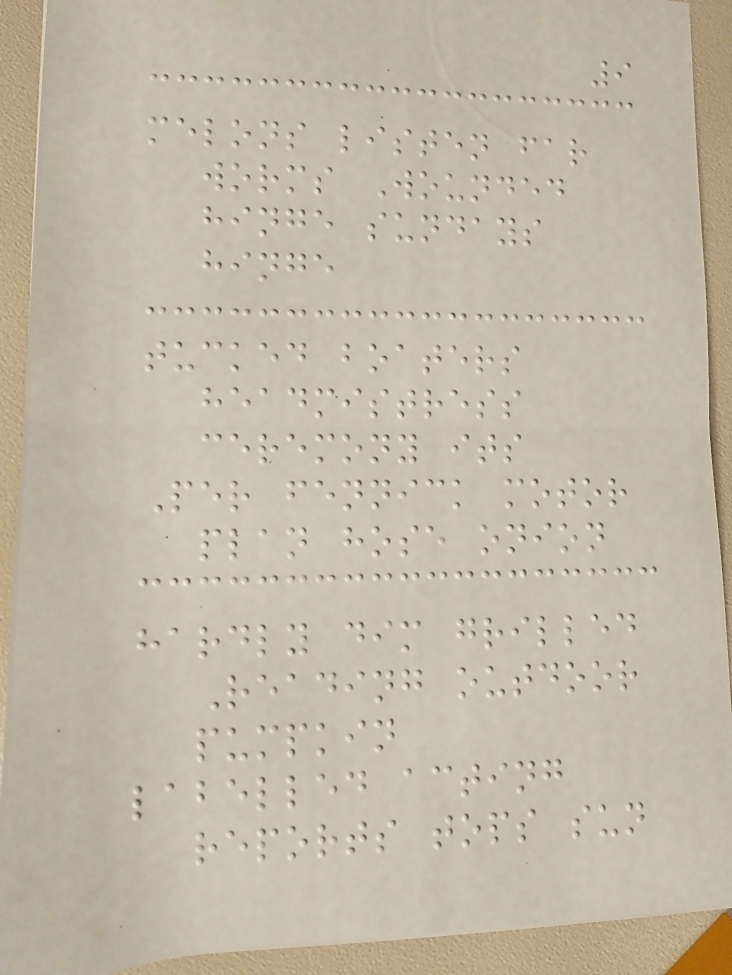9
melons listen far
worms Wounded
hinge sundays
hinge
tucked boaters
headmistress
ceremony its
Per fennick motor
plan hose onion
hardly dim grilled
Reading outdoor
pumpkin
labelled acting
reports tops sun
